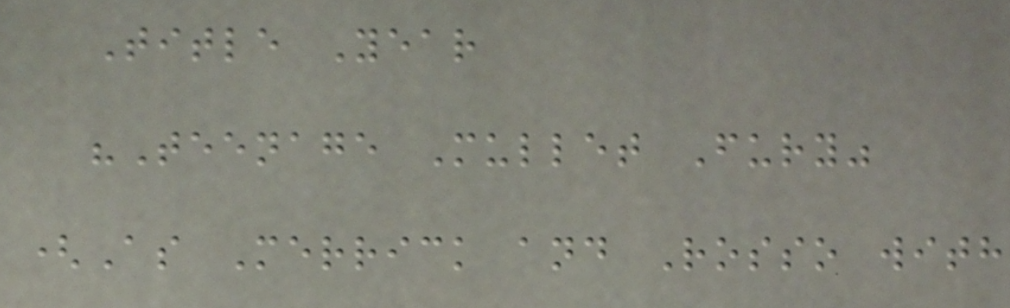Title Year
"Teenage Mullet Fury"
(As Merrick and Rosso with
